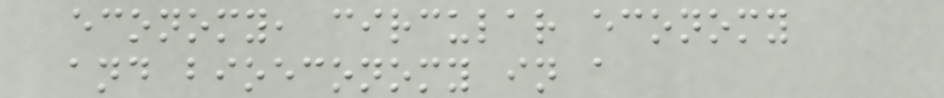economy, circular economy
and bioeconomy in a
